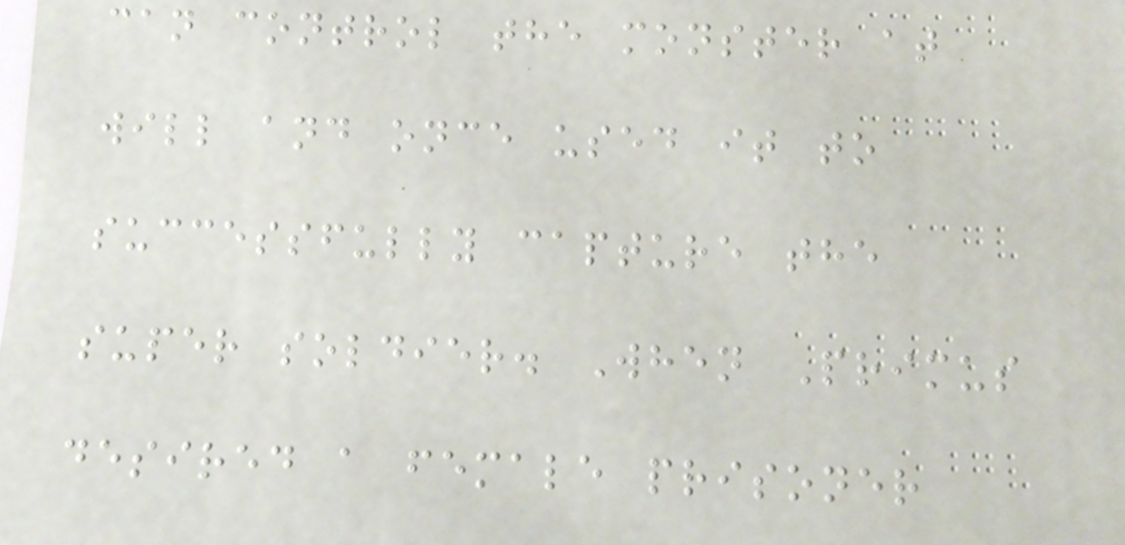can control the monster at
will and once used it to
successfully capture the
super soldier. When Primus
desired a female prisoner
